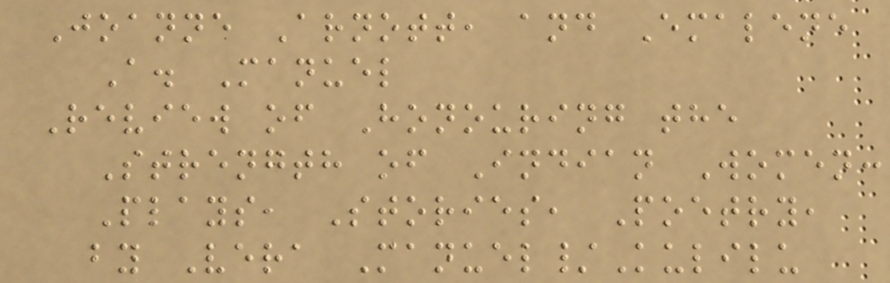Joanne Arnott, and Emalene
A. Manuel
Review of Honouring the
Strength of Indian Women:
Plays, Stories, Poetry,
by Vera Manuel/Kulilu
